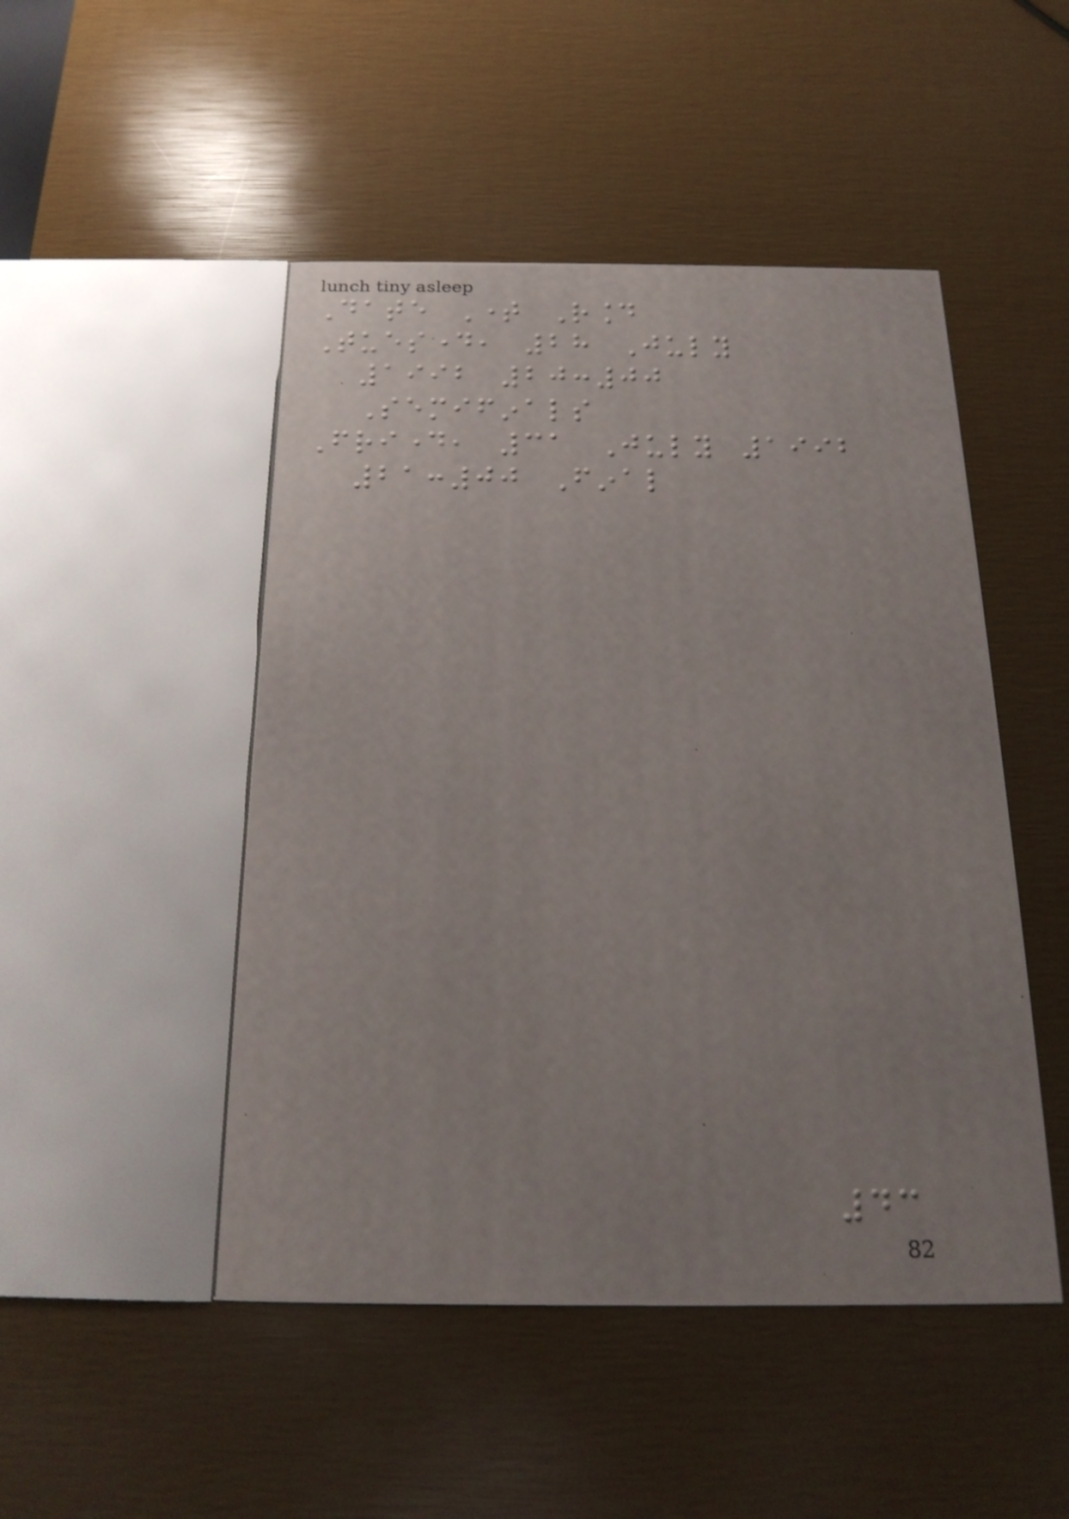Date Time Round
Tuesday, 28 July
1992 20:00
Semifinals
Friday, 31 July 1992
21:00 Final
43
